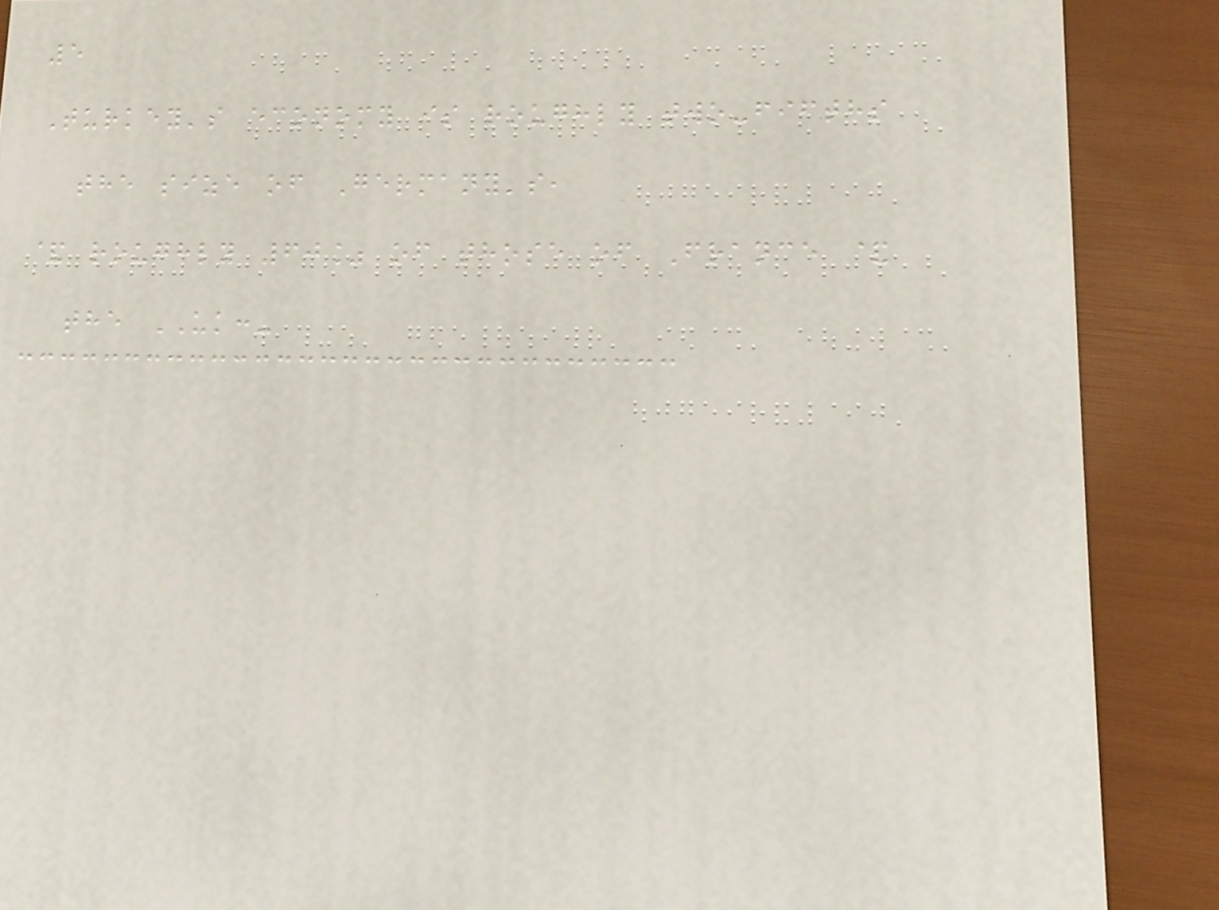5
Turkey's economy is roughly two-fifths
the size of Germany's,
& roughly 60% of those of France &
the UK:-
